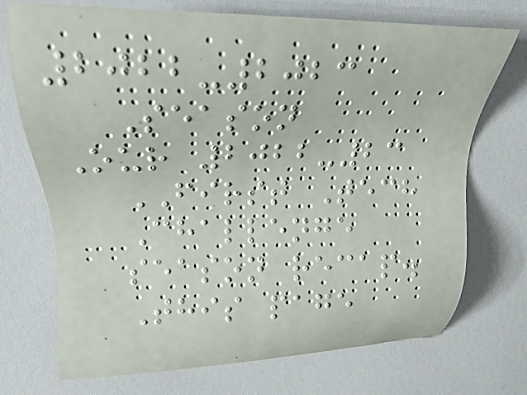2022-2023
Season
Our 2022-23
FIRST Tech
Challenge
season recap.
This page
